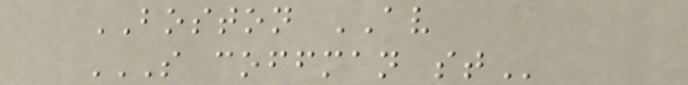BOSTON AV
S COFFMAN ST
